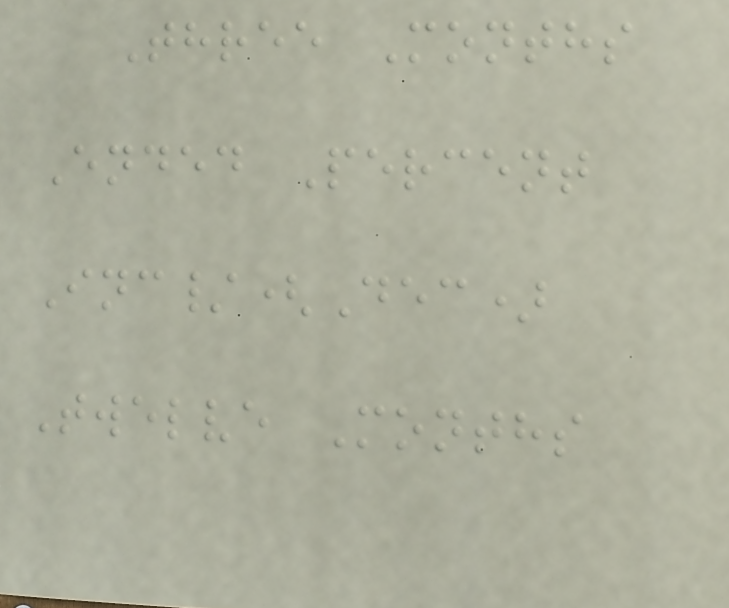Three Months
Ended Percent
Inc/(Dec)
Twelve Months
